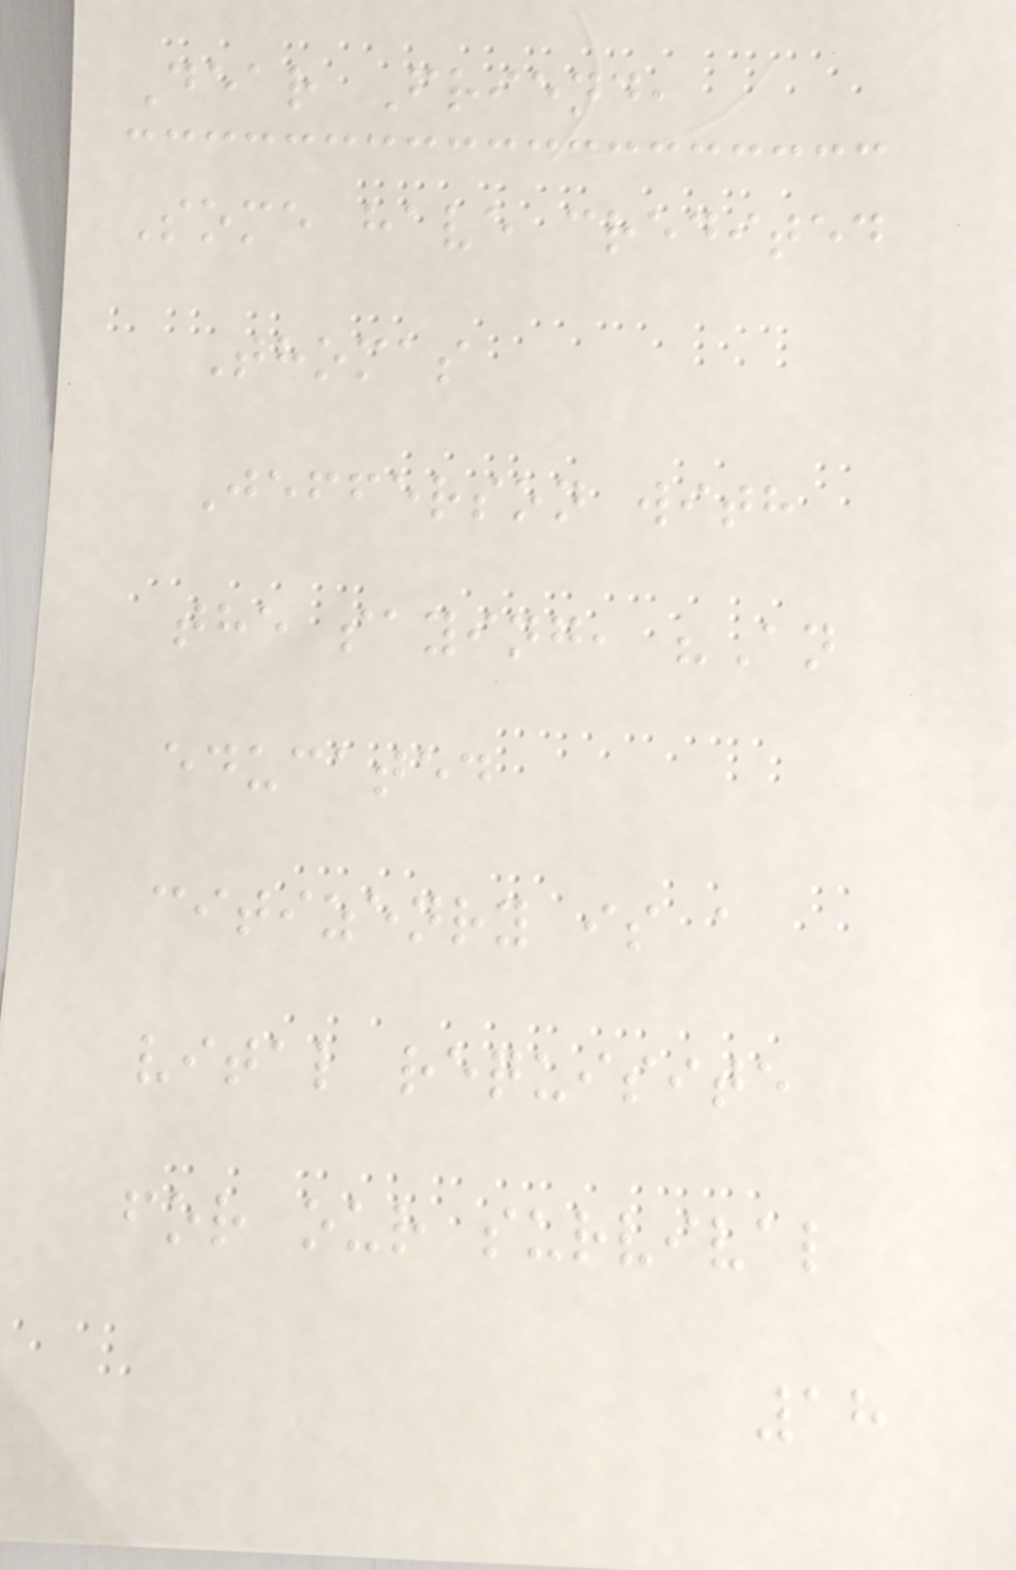Dear Friend,
Some have credited
Thomas
Jefferson with
the saying, "An
educated
citizenry is a
vital requisite
for our survival
18
